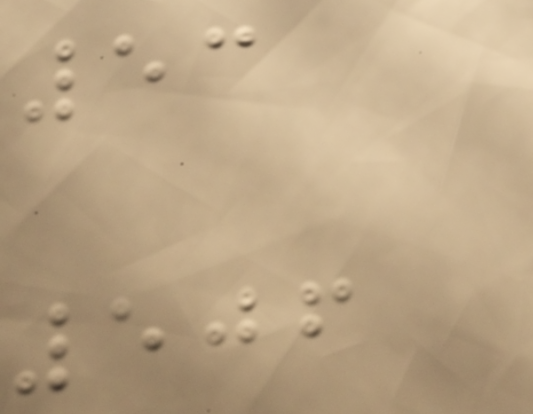53
506
